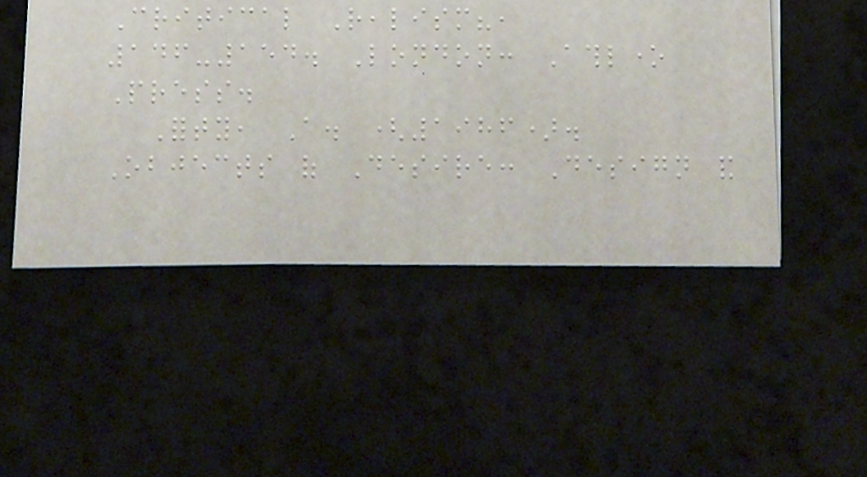Critical Realism?,
146-154. London: Athlone
Press.
Forty, A. (1986).
Objects of Desire: Design and
